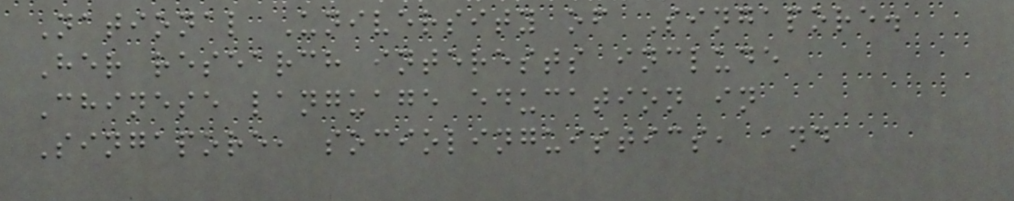National University of Singapore.
Her research interests include
Chinese language education in
Singapore, sociolinguistics, and
